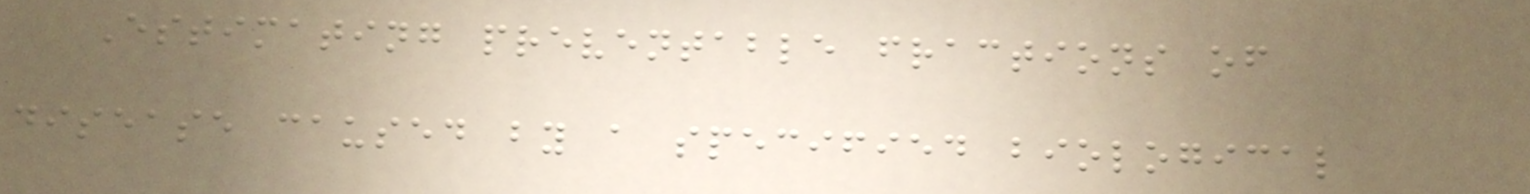Estimating preventable fractions of
disease caused by a specified biological
